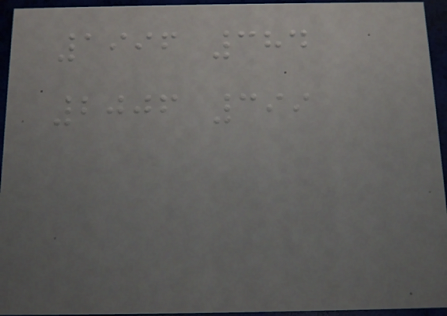1996 384
2006 399
